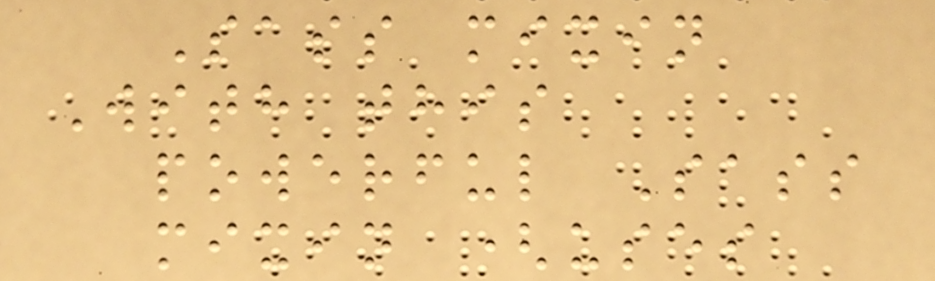Sass mixin
With this
powerful Sass
mixin (uses
